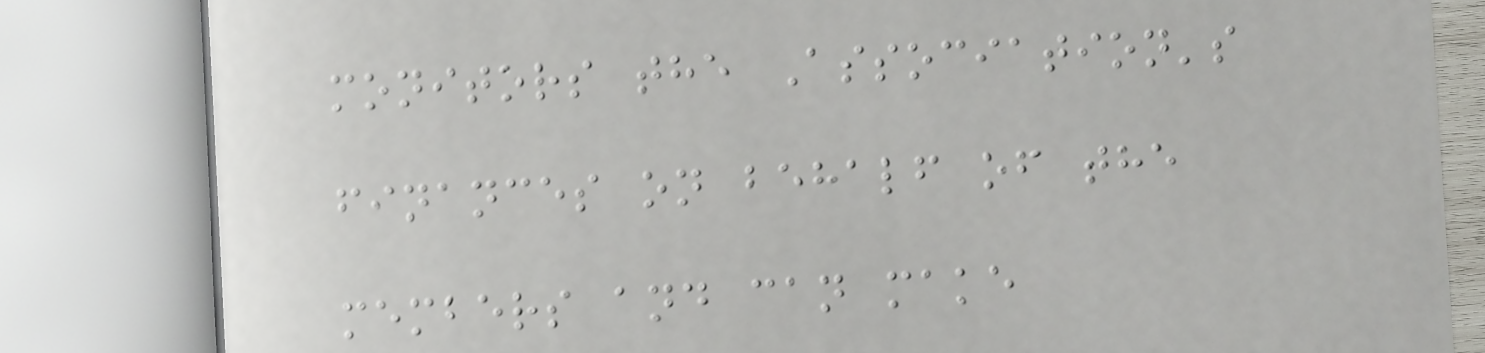monitors the Association's
finances on behalf of the
members and can make
